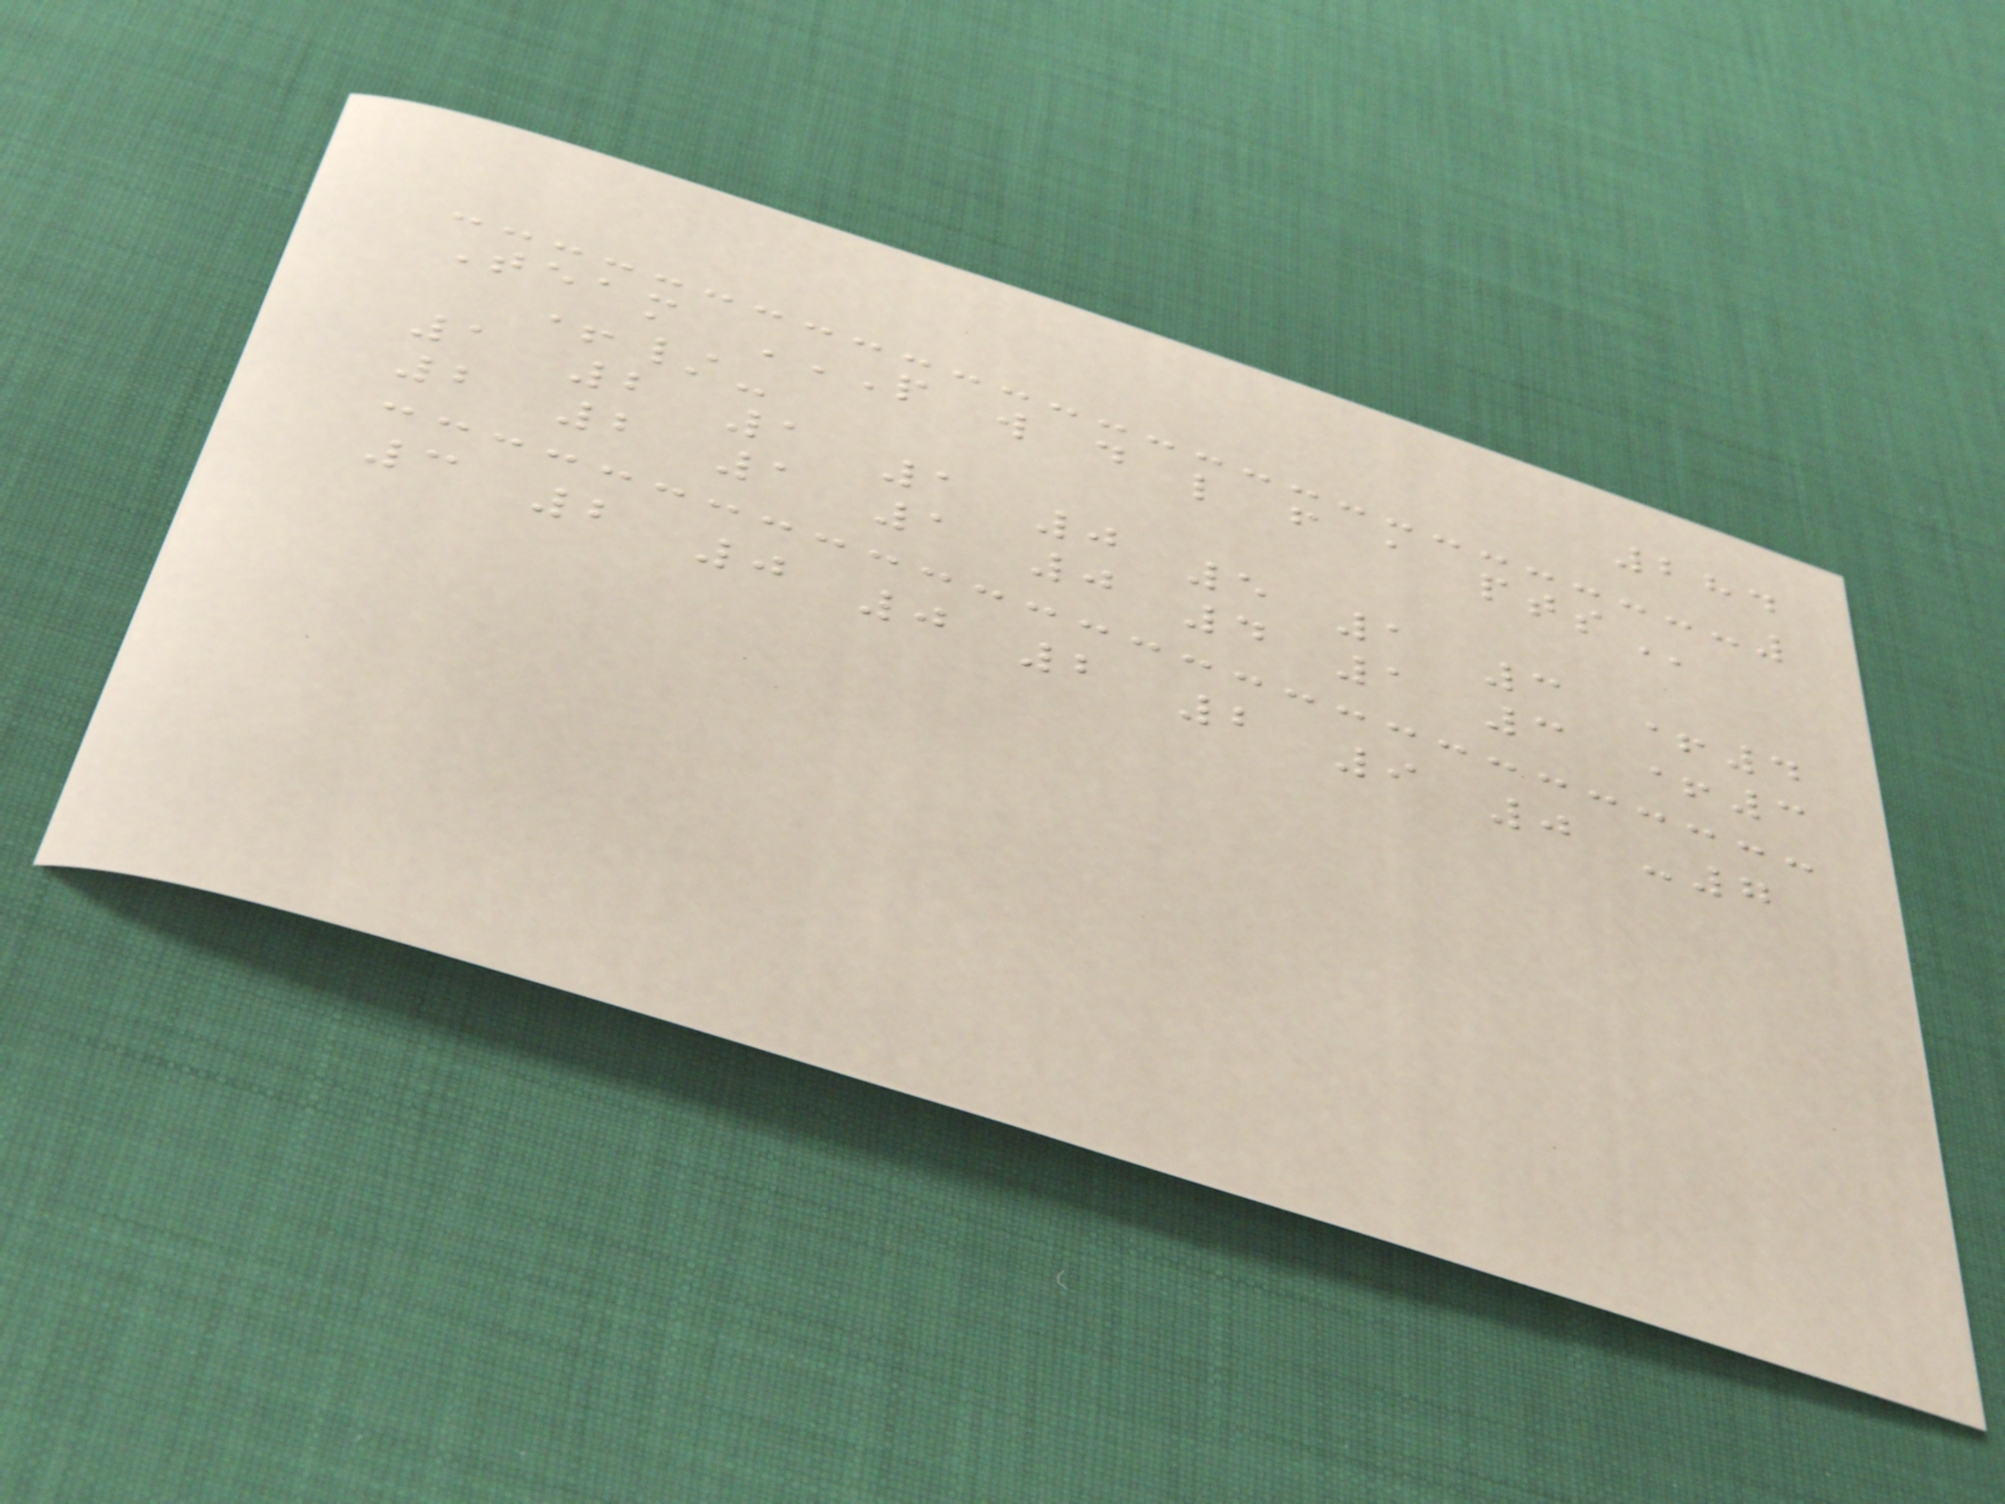284
Team P W D L F A PTS
+/-
1 2 1 1 0 5 1 3 +4
2 2 1 1 0 4 1 3 +3
3 2 0 0 2 2 9 0 -7
